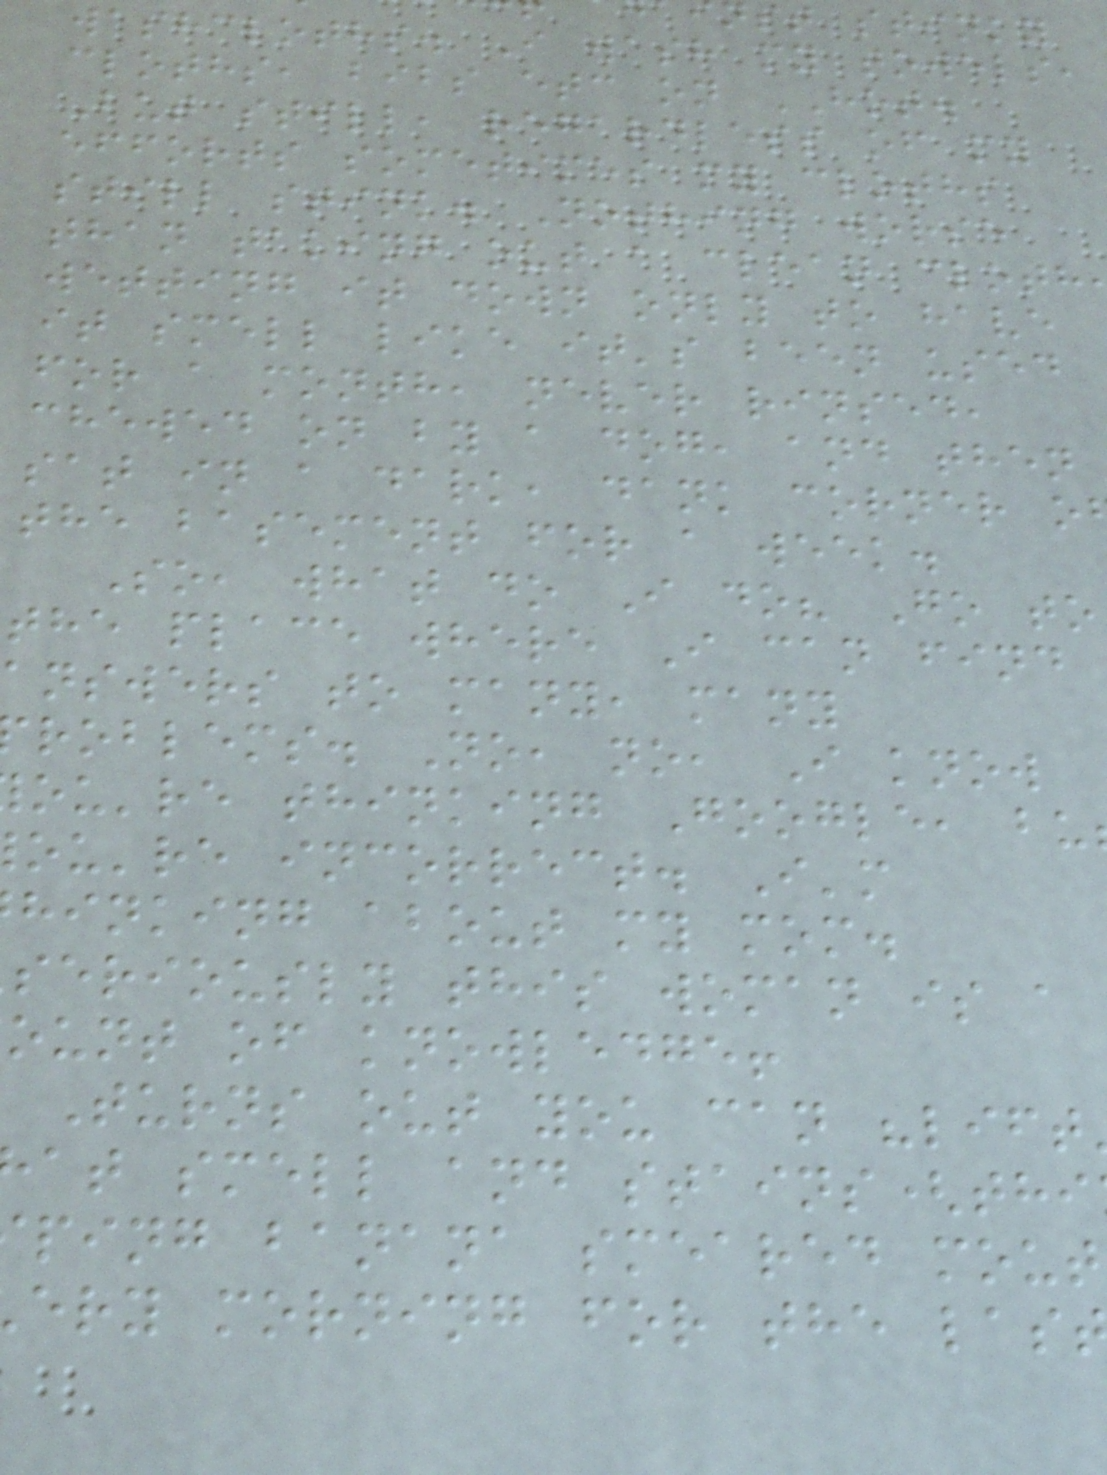st stinky
washcloths. I wash my towels,
cloths, bibs etc on HOT.
But still, regardless of my
efforts sometimes my cloths
still stink. Nothing worse
than taking out a clean cloth
wetting it down only to have
it smell like it's been used
for a month, never rinsed,
chewed on by a dog, and then
sat in a dark, dank corner o
the basement for a week.
So, what do I do? Go to
the place where I can find
answers to many, many
roblems. No, no, I know
ou're thinking Google, bu
ou're incorrect. I'm
hinking about my mom.
seriously this woman is a
ount of knowledge!
Turns out you can "lift
at smell and stains(thi
ping banana smeared mout
ery morning for the las
